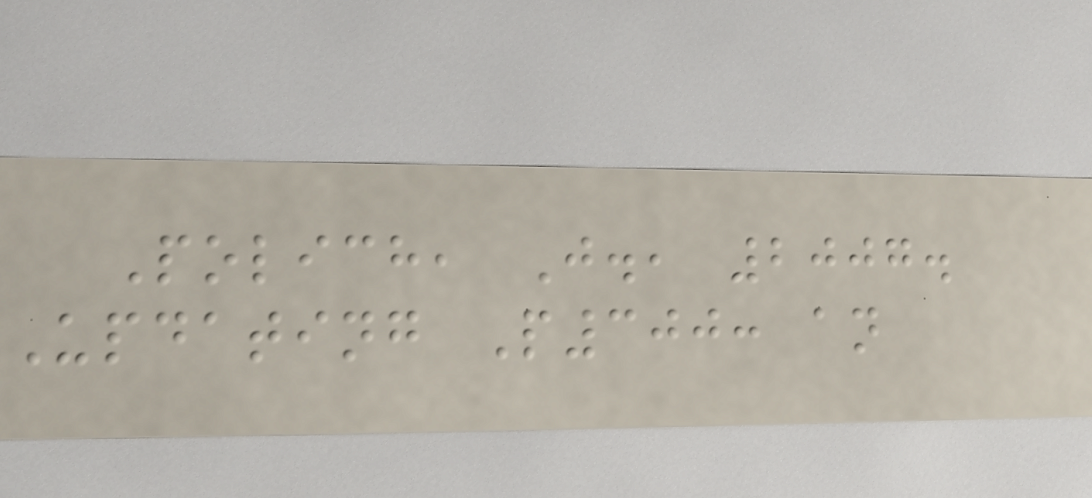Polich, J., 2007.
Updating P300: an
